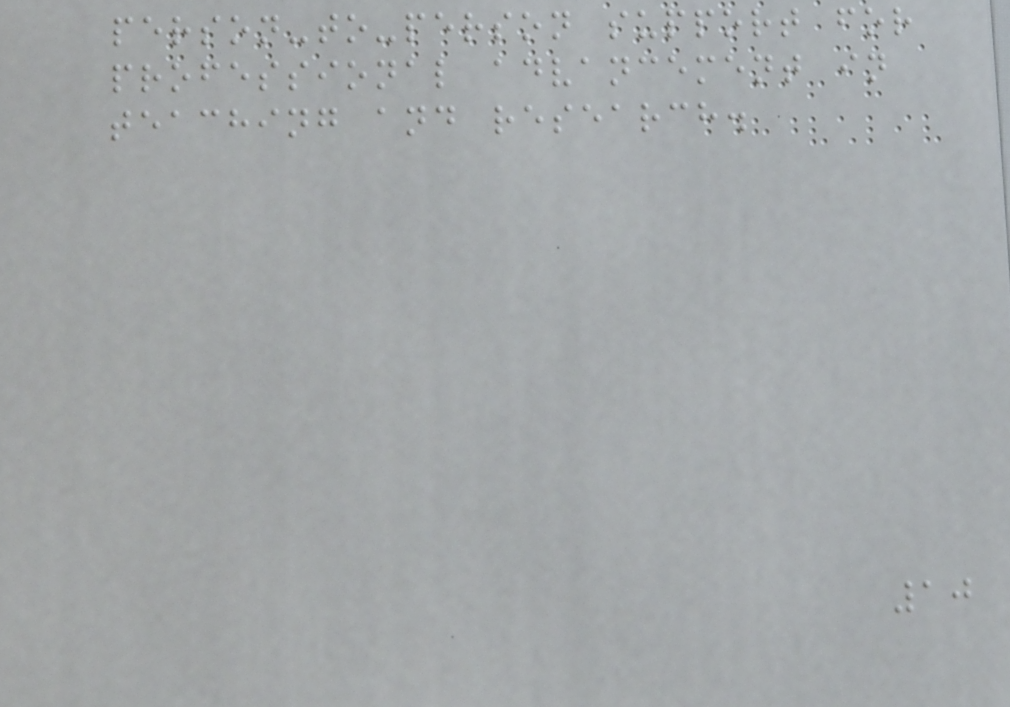person-to-person support for
professional advancement in
teaching and research.
10
